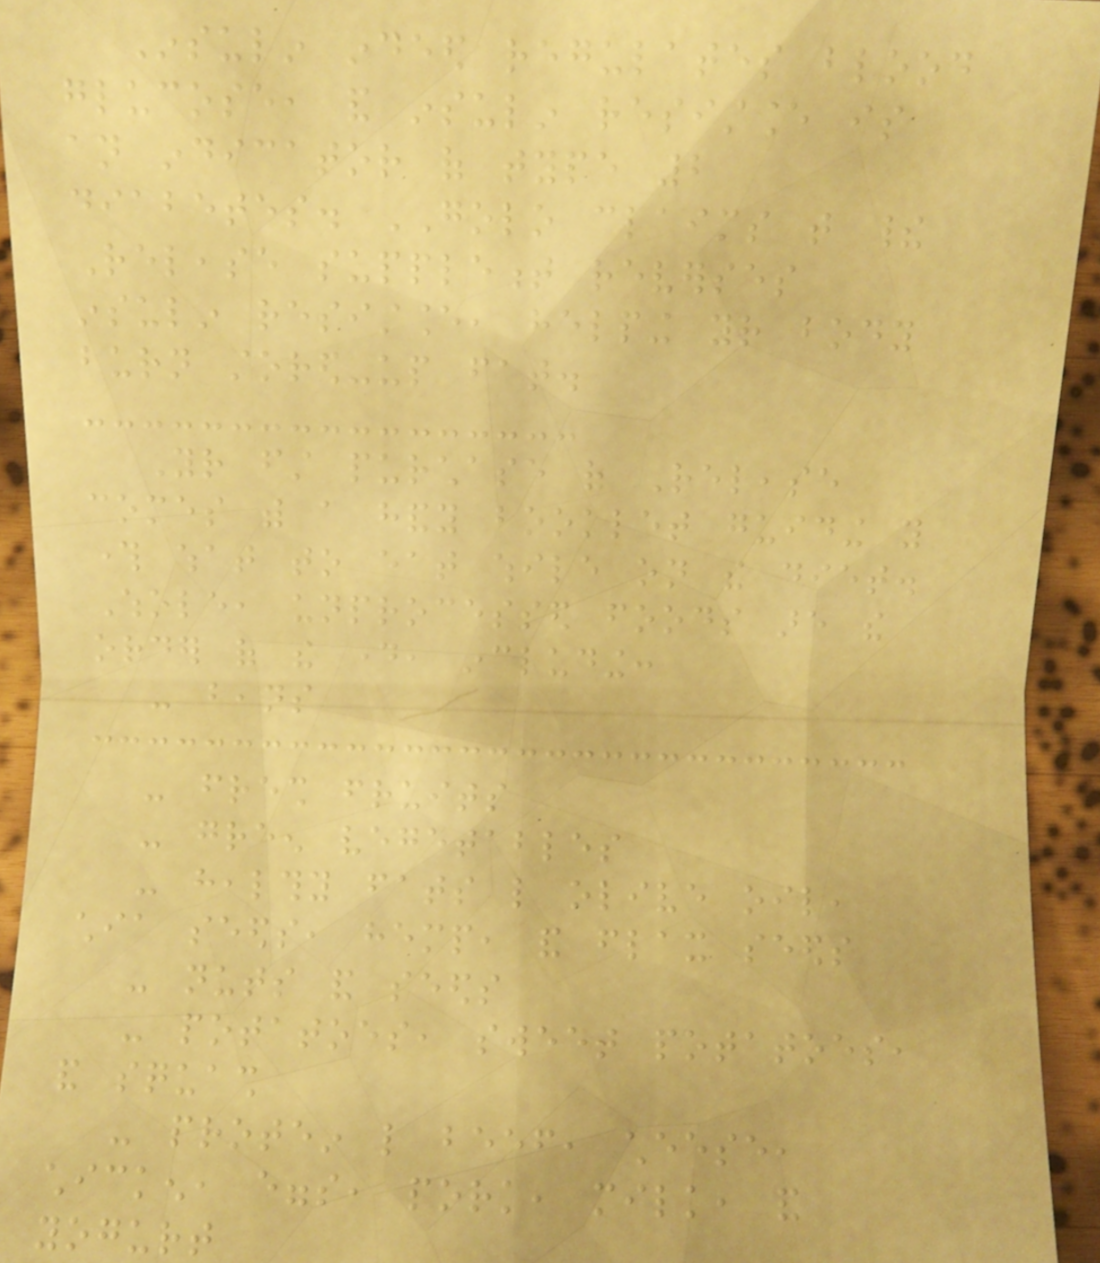Insulin indeed regulates blood
glucose, and insulin resistance is
an indicator of type 2
diabetes. GOLO claims that their
Release supplement reverses
insulin resistance, helping your body
burn stored-up fat.
Your first purchase of Release
comes with a handy booklet guiding you
through what to eat while on the diet.
Whole, unprocessed foods are the
order of the day, including:
- beans
- fresh fruits
- green vegetables
- healthy fats like olive oil,
chia seeds, hemp, and flax seeds
- nuts and seeds
- potatoes, sweet potatoes,
and squash
- protein like beef, cheese,
chicken, eggs, pork, milk, and
yogurt
